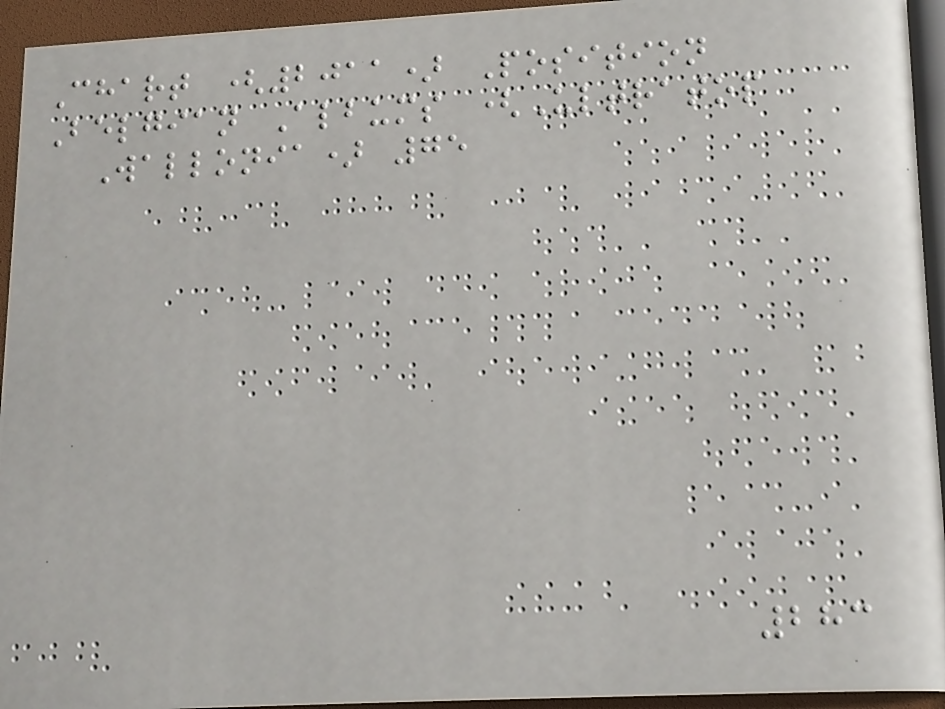Chart (2011) Position
Belgian Albums (Ultratop
Wallonia) 75
283
